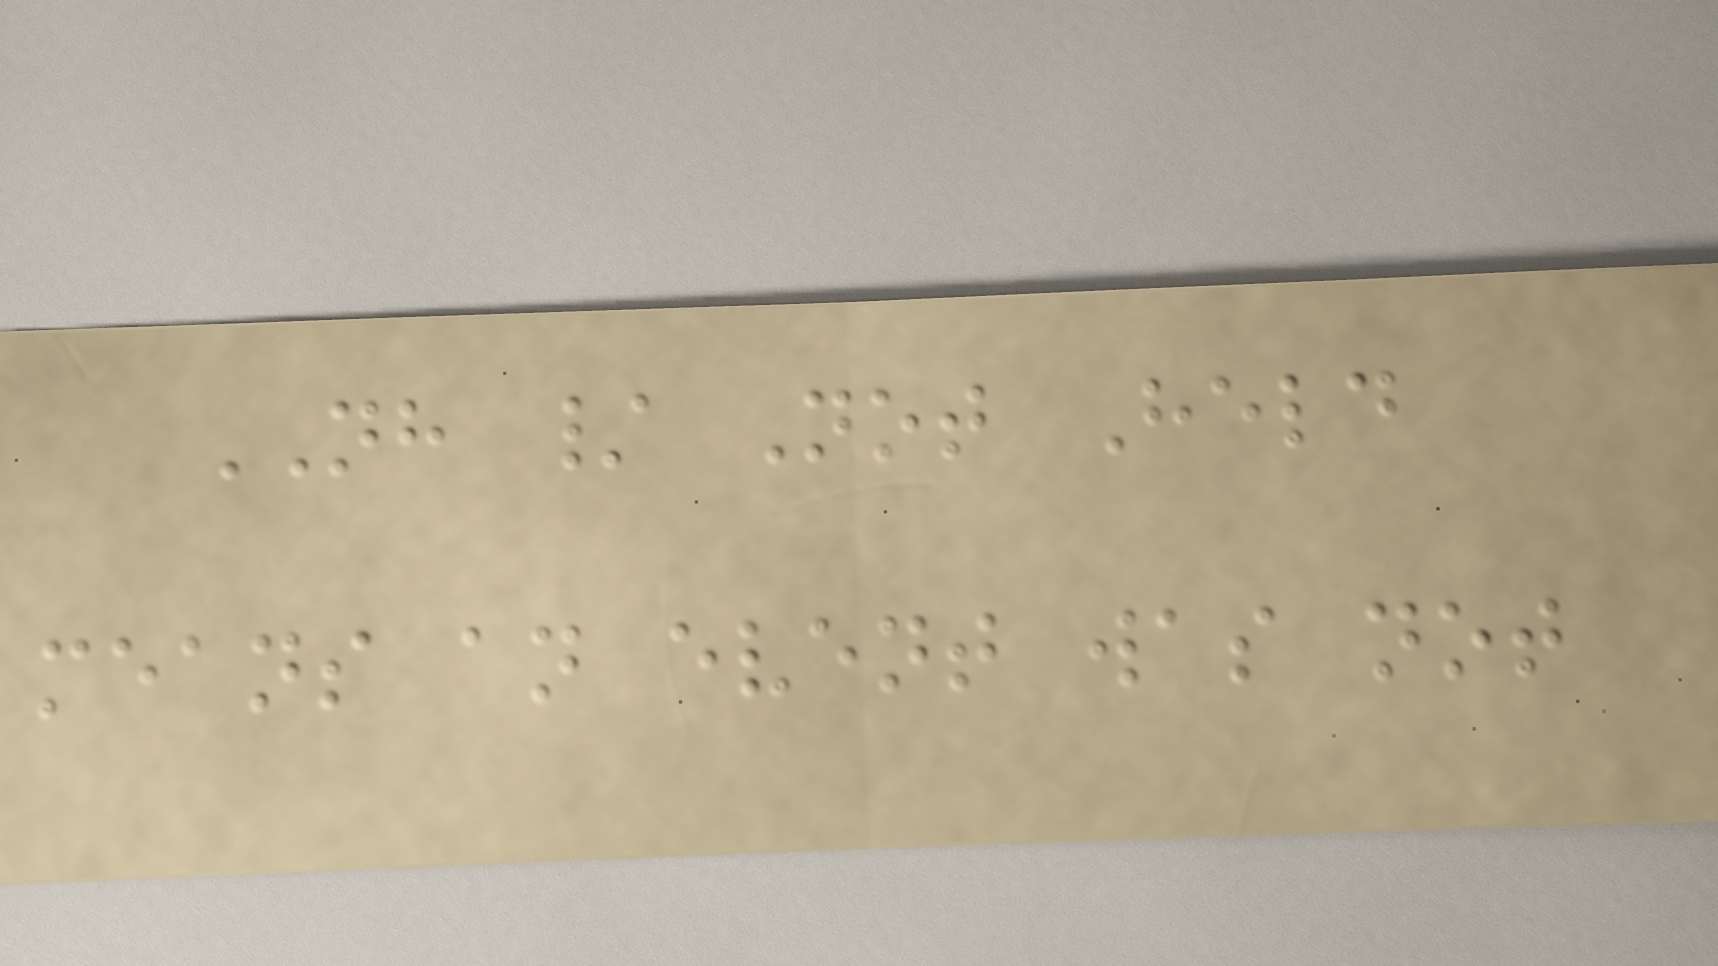NH / Not Held
means an event was not
